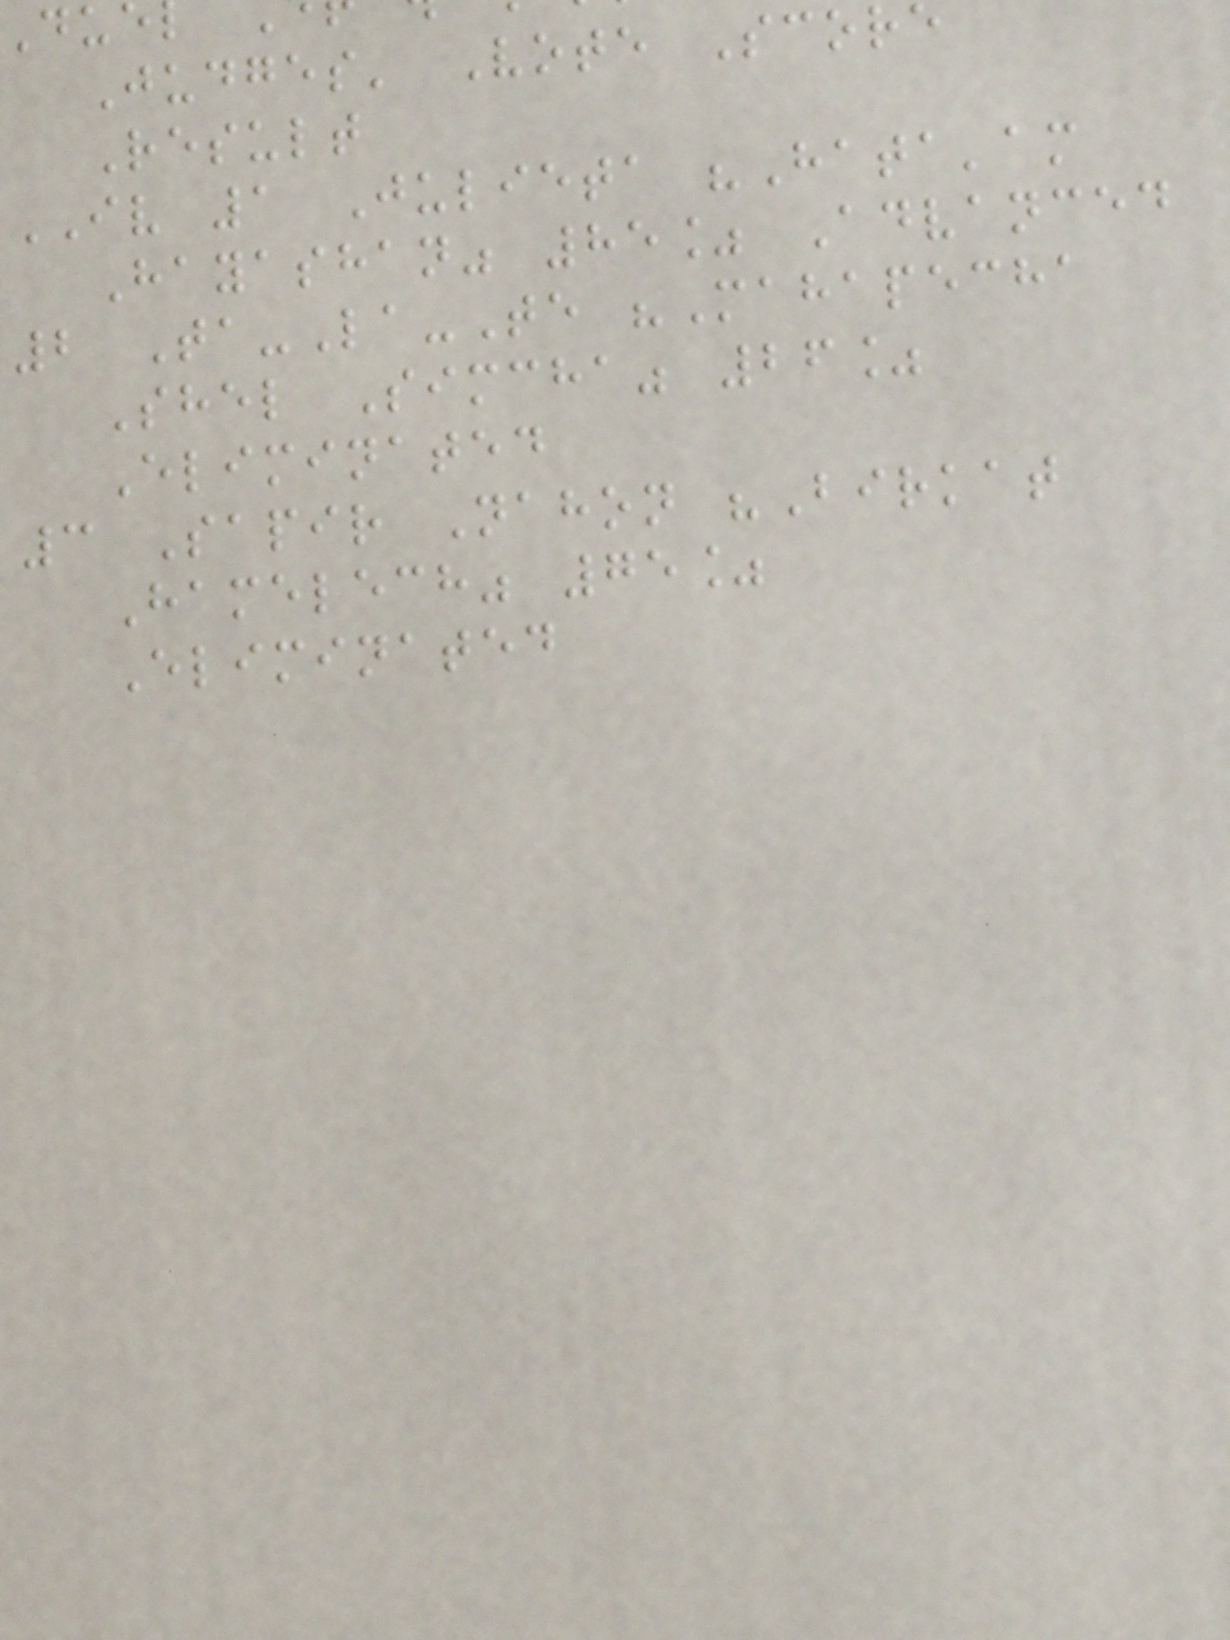Judges' Vote Scor
Result
IV 1 Julieta "Hata'am
Hayashan" 85% Advanced
2 Ta-La-Te "Mahapecha
Shel Simcha" 26%
Eliminated
3 Sapir Nahon "Birkat
Hamelech" 75%
Eliminated
